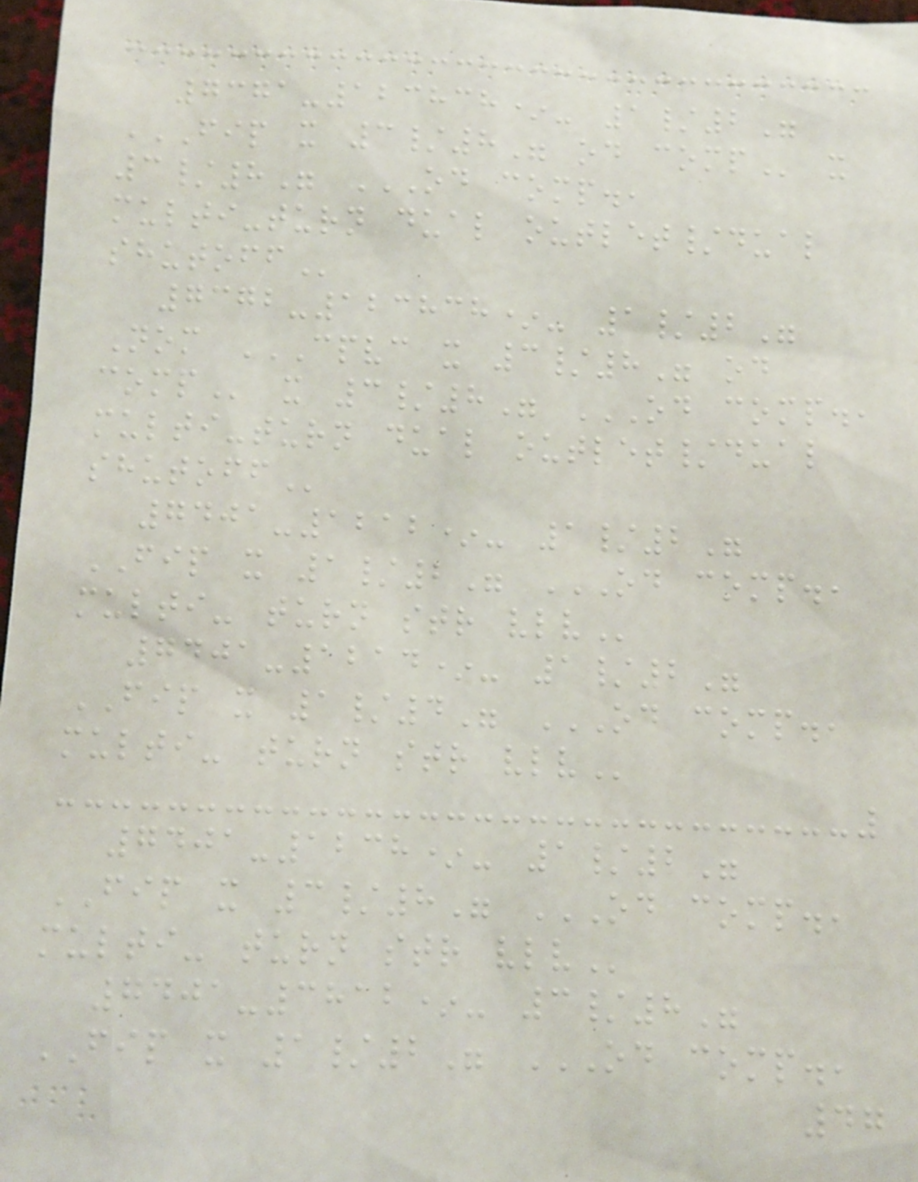7371-123838*- 1/2"
FIP X 3/8" OD COMP x
3/8" OD COMP.,
MULTI-TURN DUAL OUTLET/DUAL
SHUTOFF
7372-123838*- 1/2"
Nom CPVC X 3/8" OD
COMP x 3/8" OD COMP.,
MULTI-TURN DUAL OUTLET/DUAL
SHUTOFF
7401-1212*- 1/2"
FIP x 1/2" OD COMP.,
MULTI- TURN STR VLV
7401-1214*- 1/2"
FIP x 1/4" OD COMP.,
MULTI- TURN STR VLV
7401-1238*- 1/2"
FIP x 3/8" OD COMP.,
MULTI- TURN STR VLV
7401-3812*- 3/8"
FIP x 1/2" OD COMP.,
47
